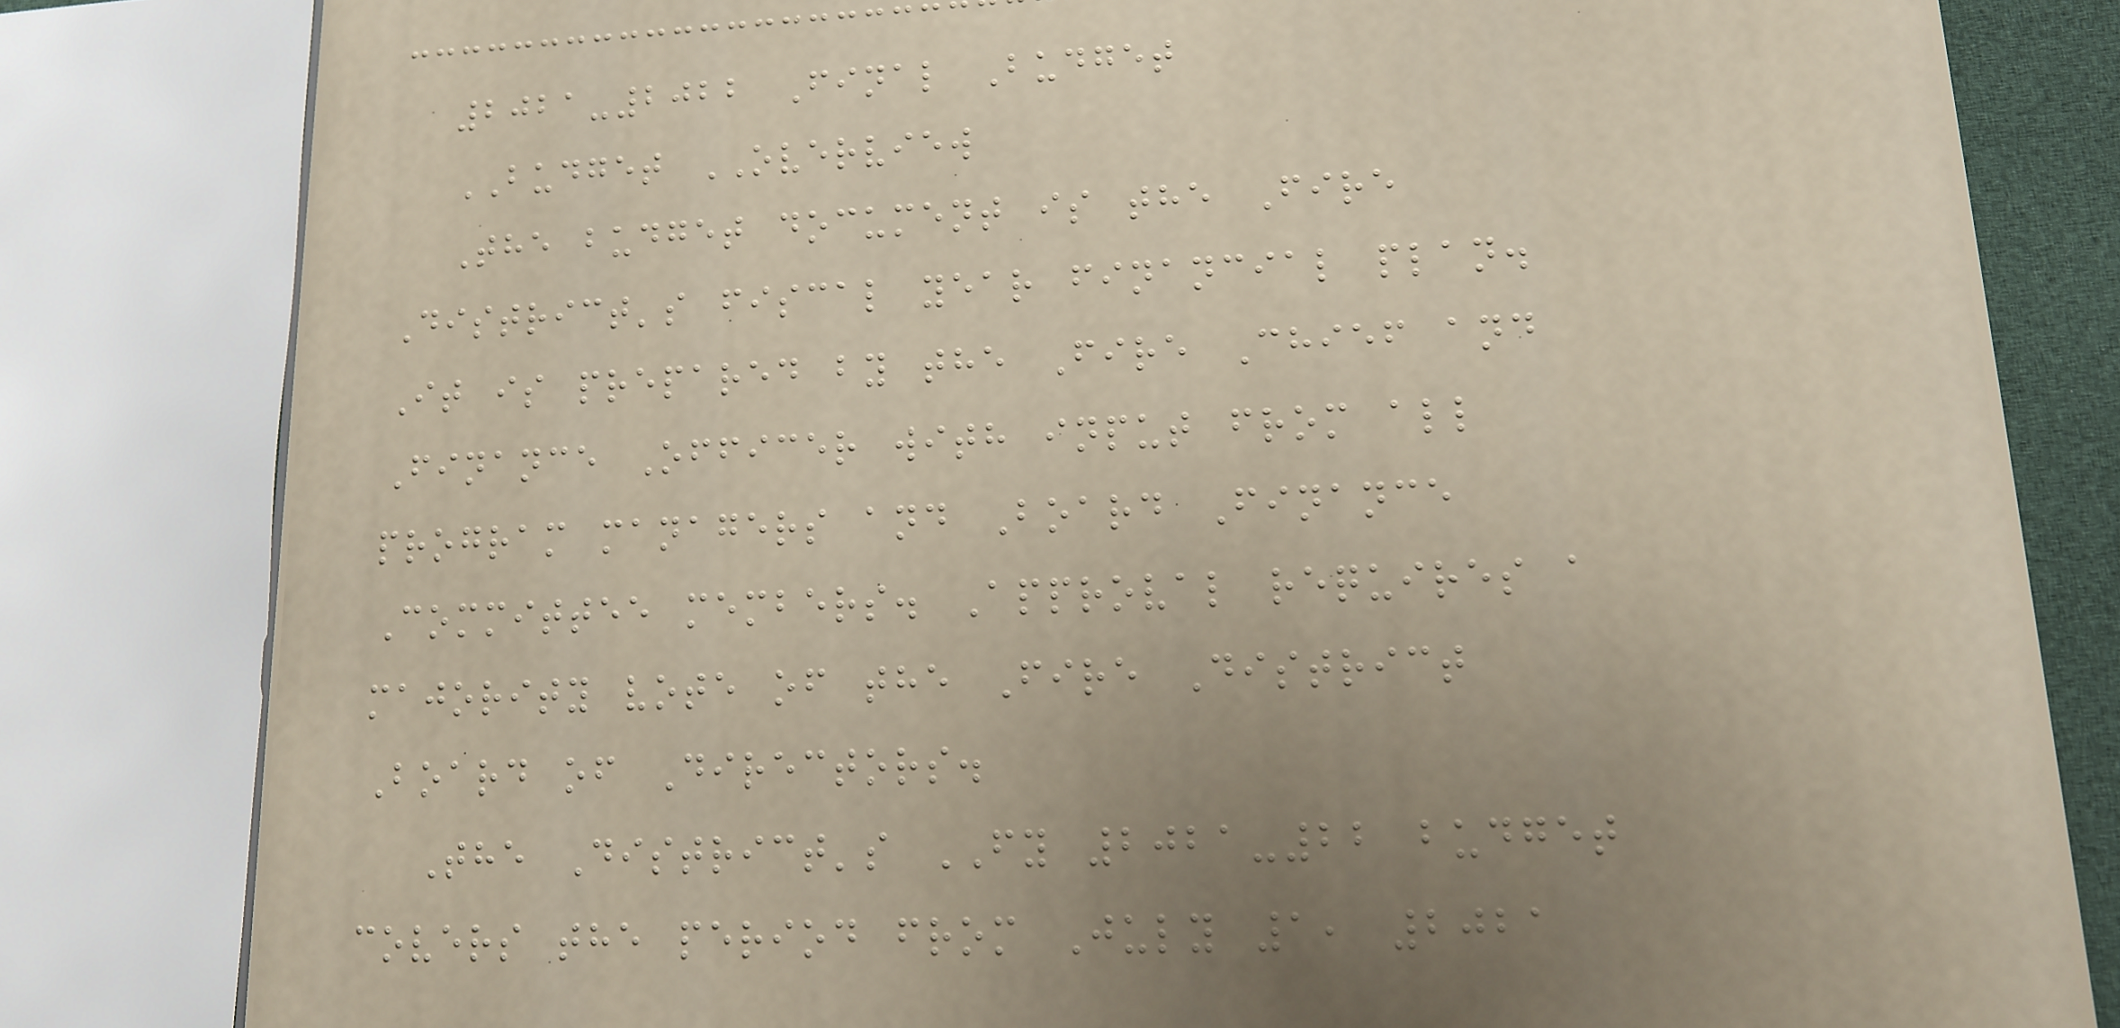2021-2022 Final Budget
BUDGET OVERVIEW
The budget document is the Fire
District's fiscal year financial plan.
It is prepared by the Fire Chief and
Finance Officer with input from all
program managers and Board Finance
Committee members. Approval requires a
majority vote of the Fire District
Board of Directors.
The District's FY 2021-22 budget
covers the period from July 1, 2021
